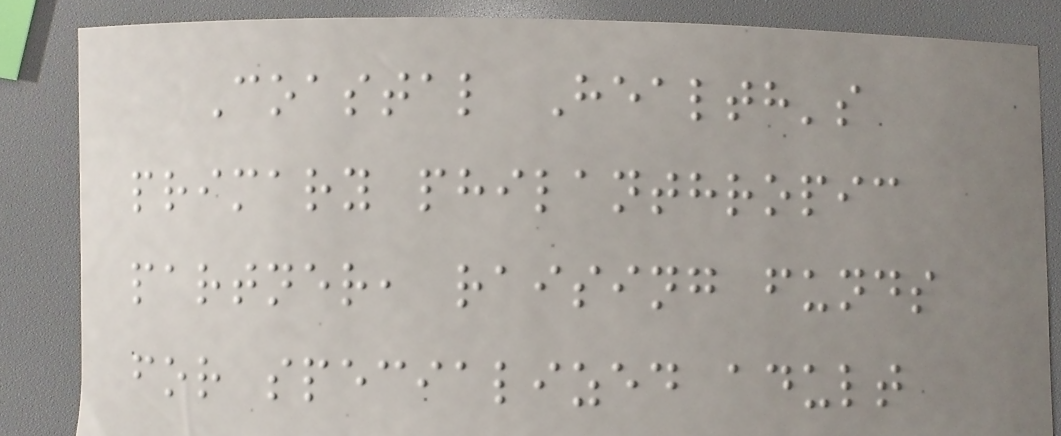Coastal Health's
primary philanthropic
partner, raising funds
for specialized adult
